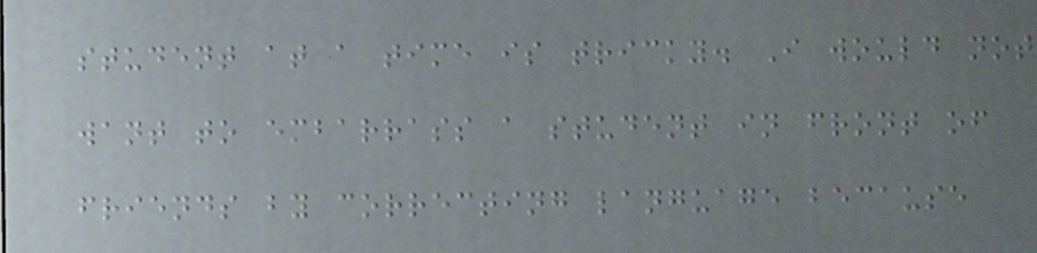student at a time is tricky. I would not
want to embarrass a student in front of
friends by correcting language because
